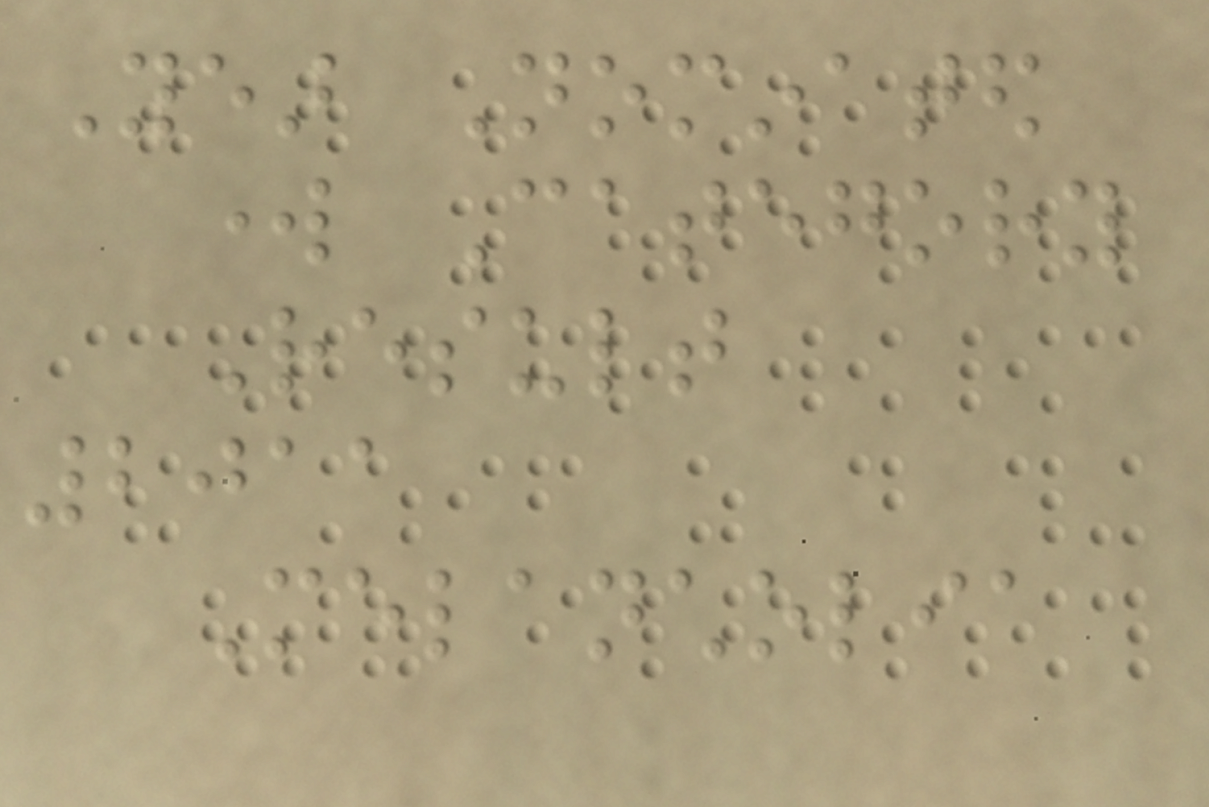Year Nominated
work Category
Result
2011
Melancholia
